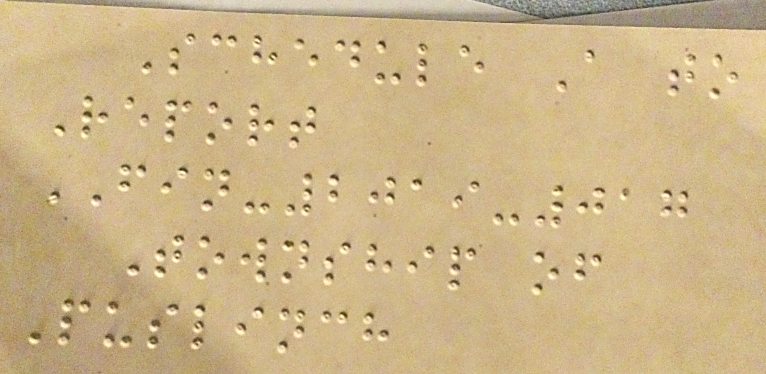Schedule A to
Report
FIN-2019-017
Township of
Puslinch
